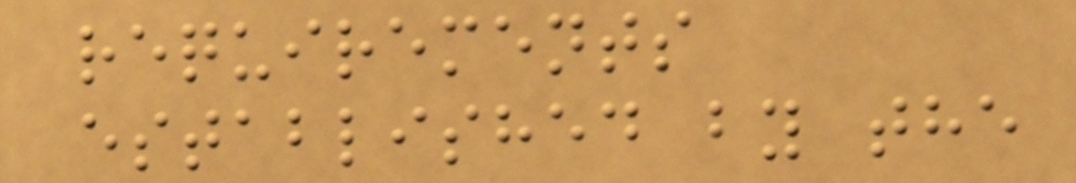requirements
established by the
